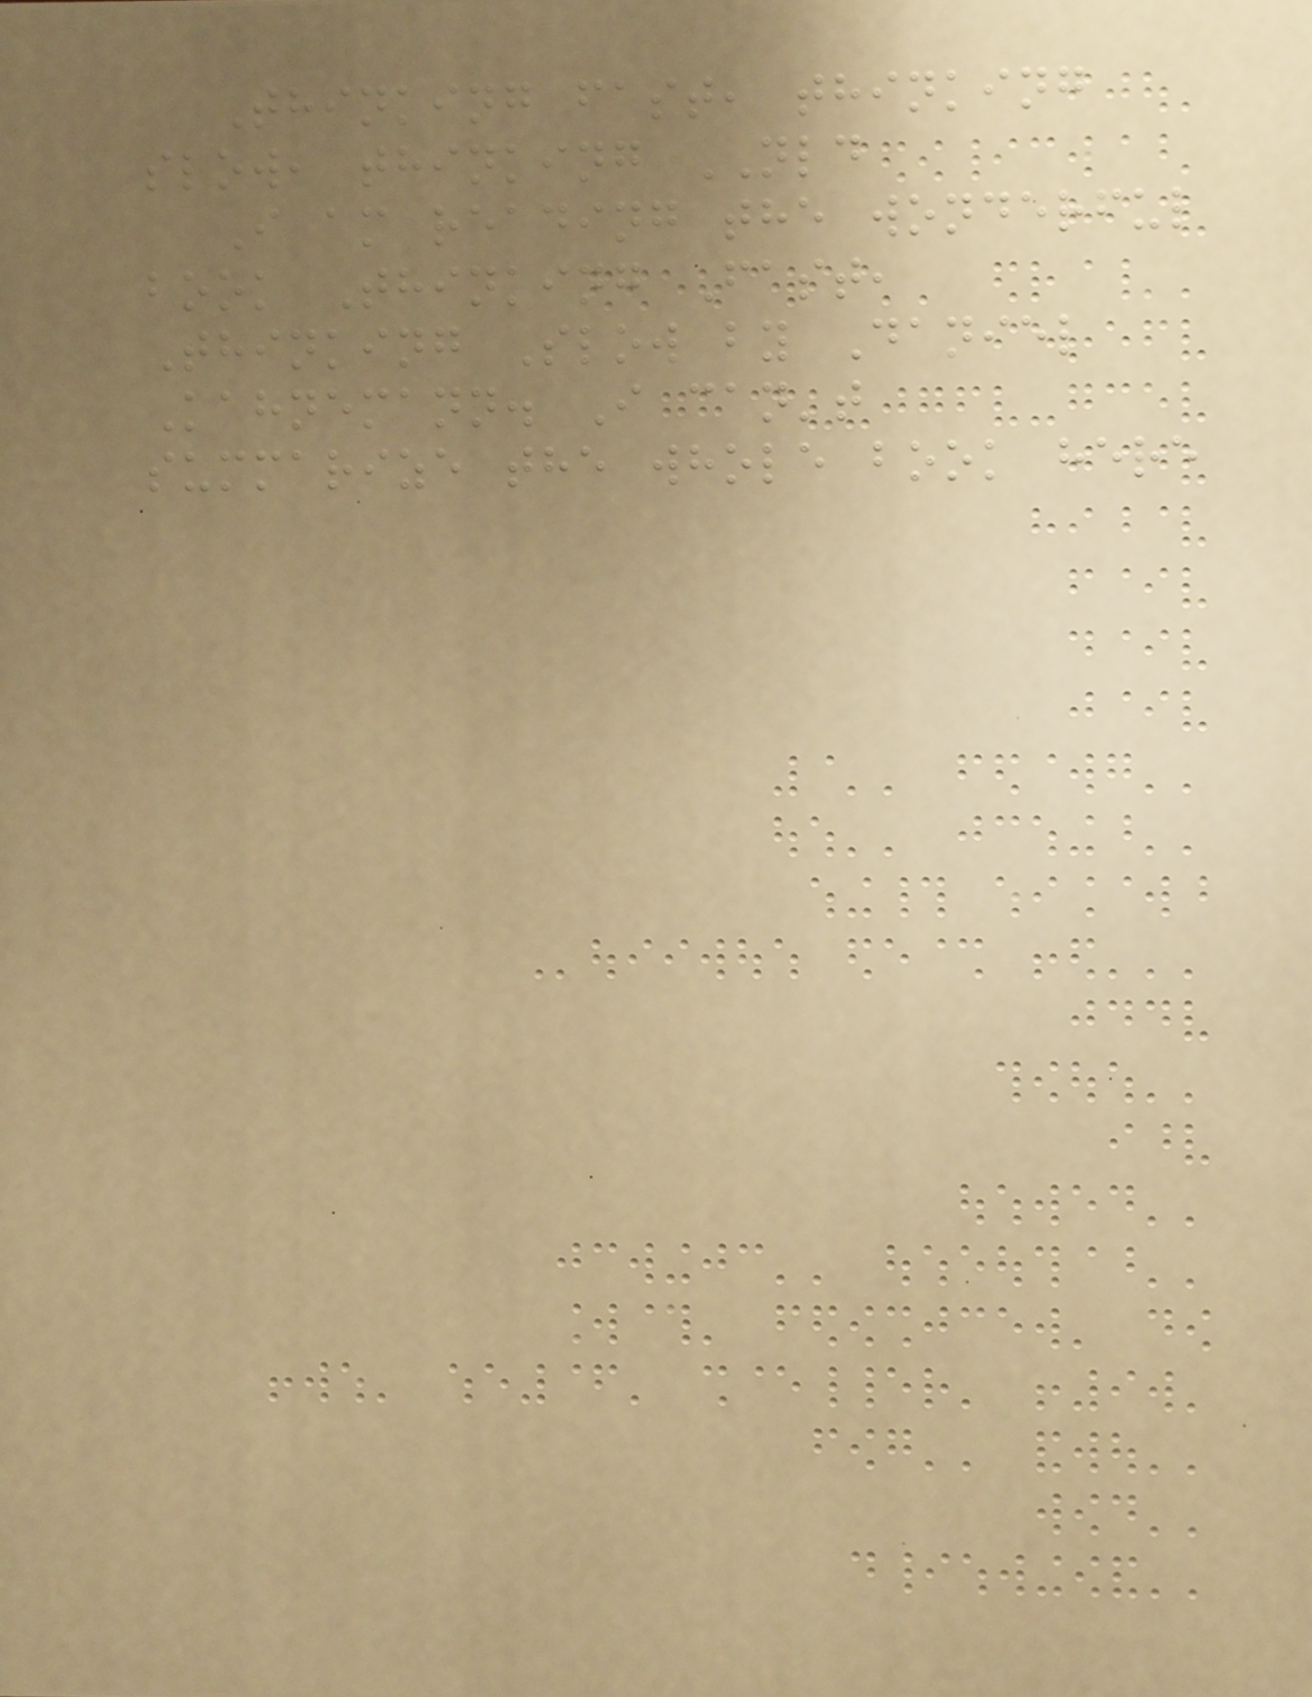Thinking fast, thinking
slow, thinking NLD
I am reading the wonderful
book Thinking Fast,
Thinking Slow by Daniel
Kahnemann. I can't
summarize the whole book here
